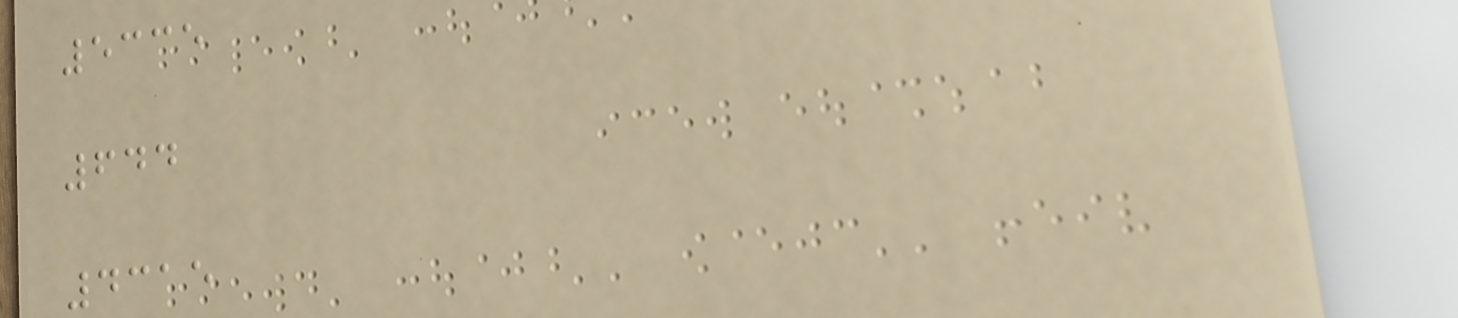5335
644
4315
